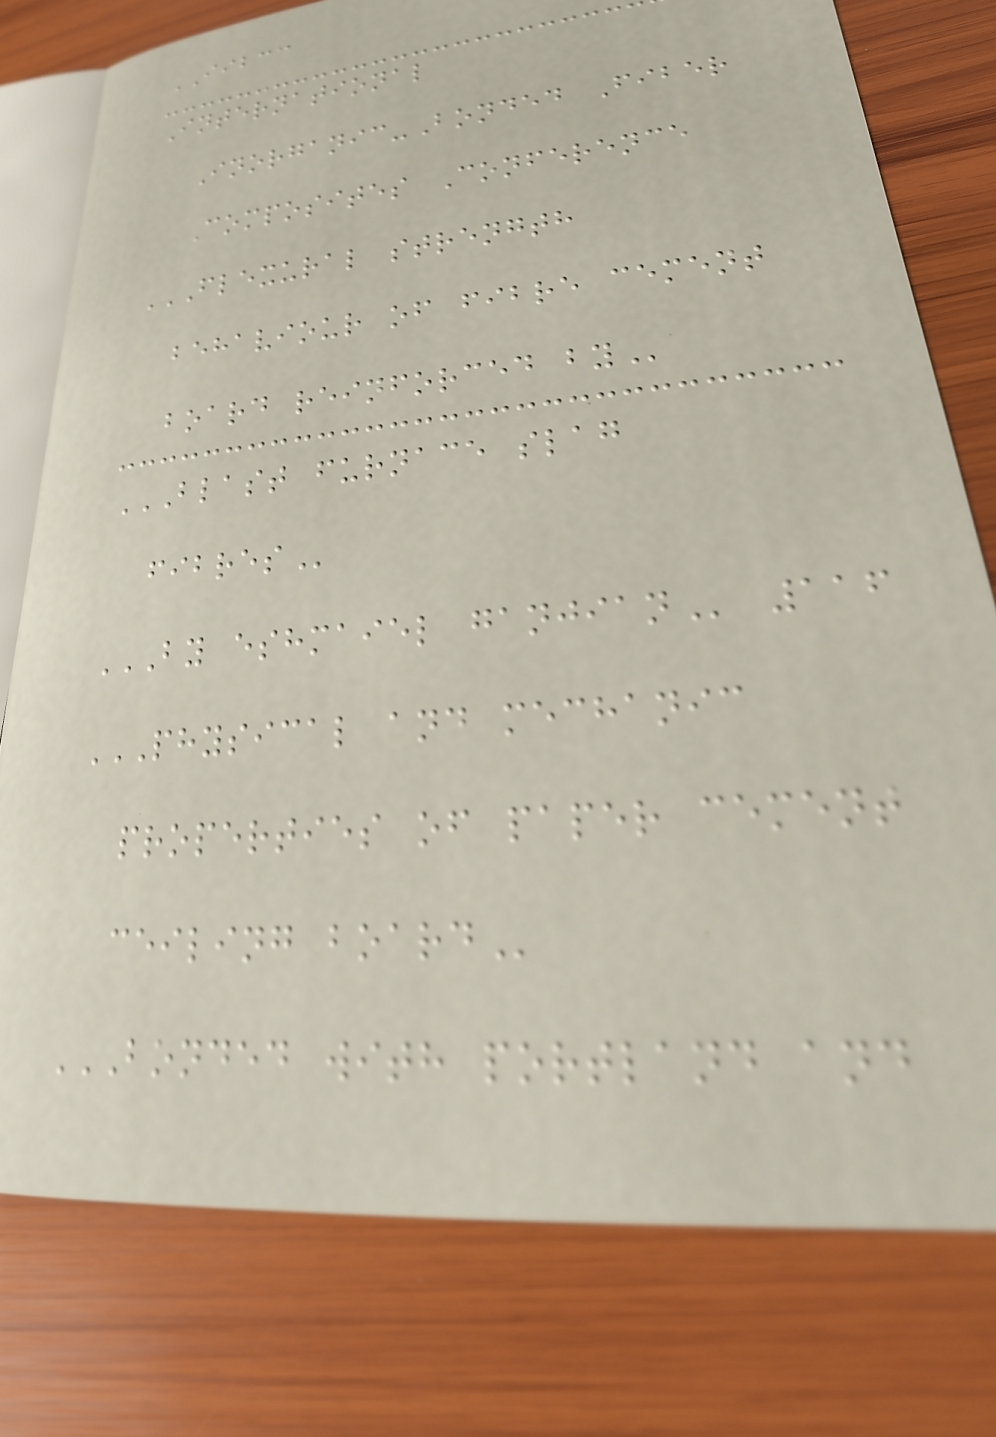IIBCC
International
Inorganic-Bonded Fiber
Composites Conference
FLEXURAL STRENGTH
BEHAVIOUR OF FIBRE CEMENT
BOARD REINFORCED BY
BLAST FURNACE SLAG
FIBRES
BY ESHMAIEL GANJIAN 116
PHYSICAL AND MECHANIC
PROPERTIES OF PAPER CEMENT
CEILING BOARD
BONDED WITH PORTLAND AND
